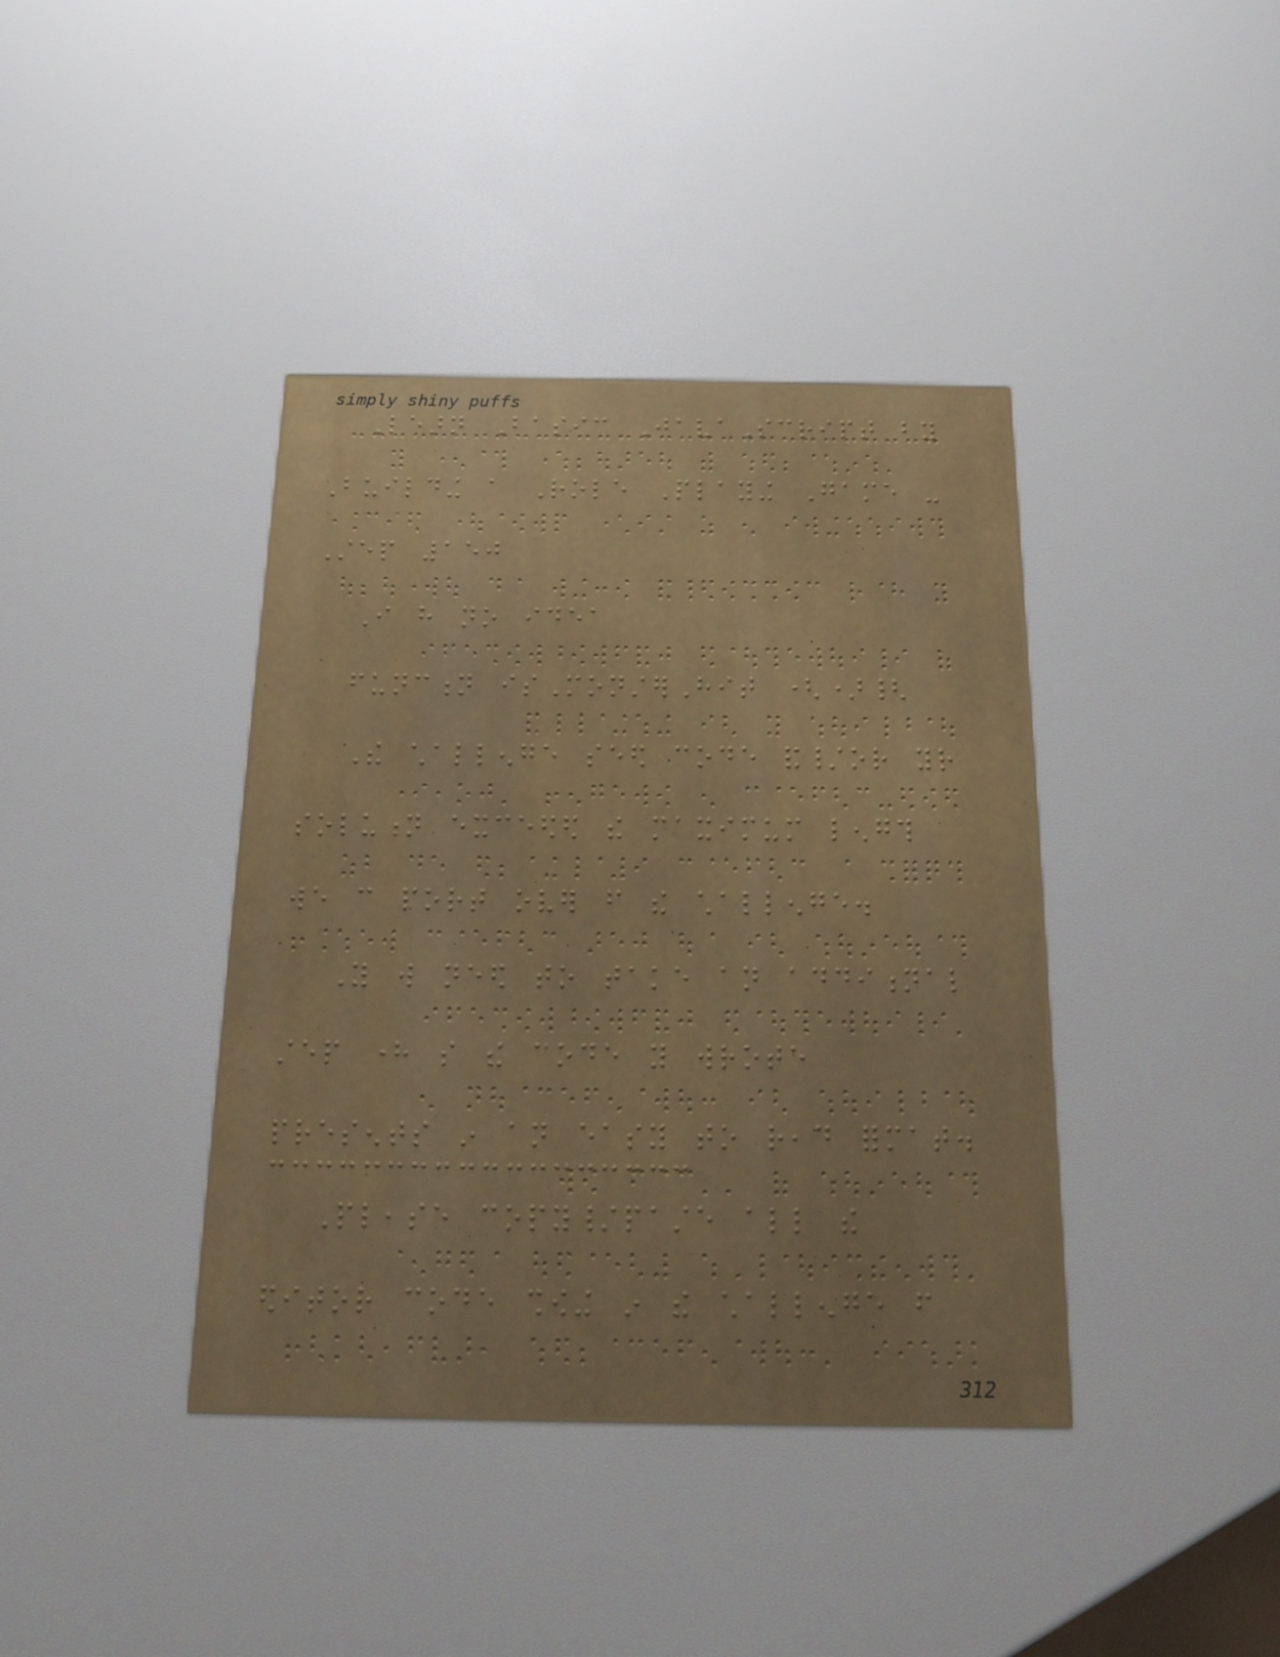Learn Basic JavaScript by
Building a Role Playing Game -
Step 150
I have no idea
function isMonsterHit (){
The challenge seed code and/or your
solution exceeded the maximum length
we can port over from the challenge.
You will need to take an additional
step here so the code you wrote
presents in an easy to read format.
Please copy/paste all the
editor code showing in the challenge from
